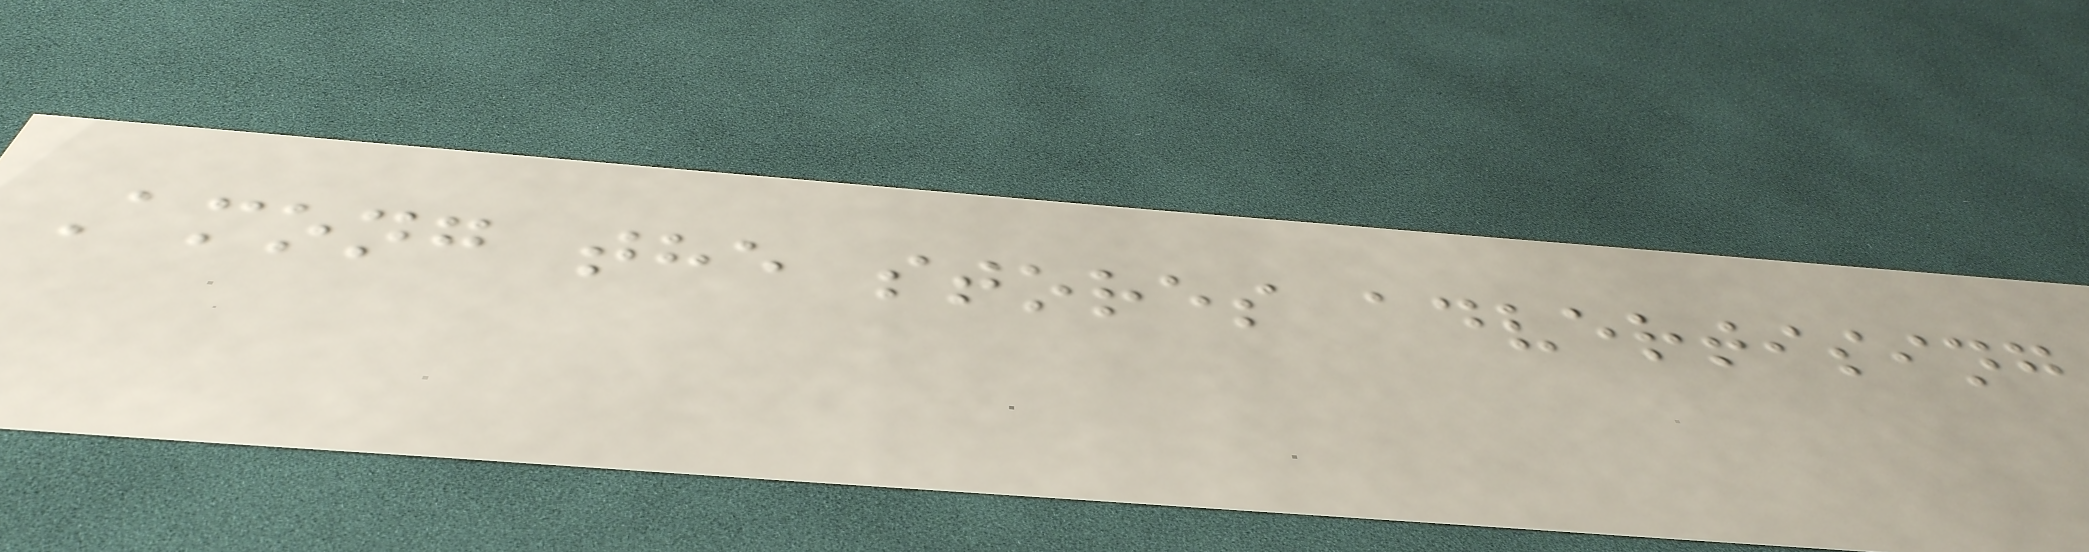Among the stores advertising
